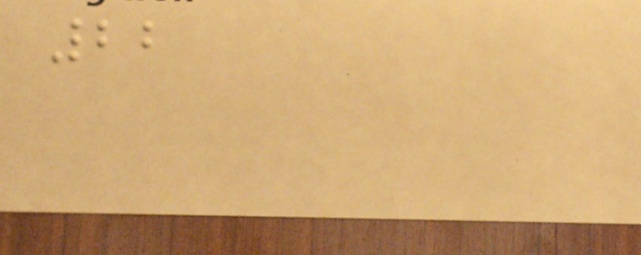22
